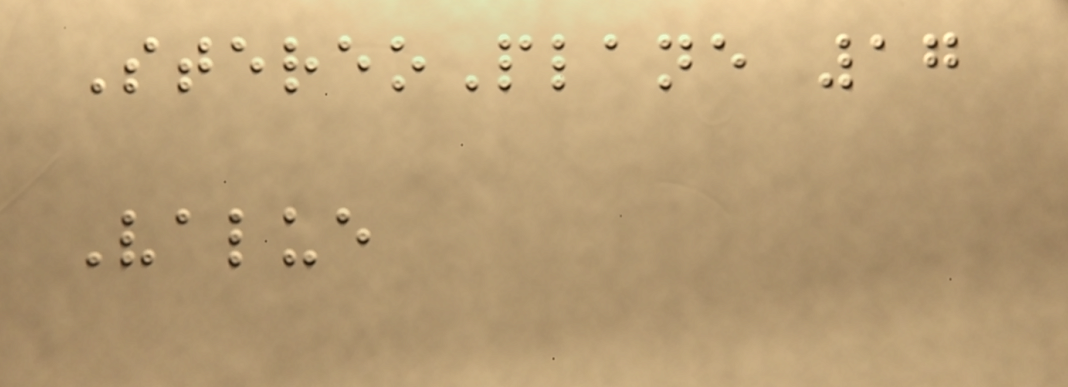StereoPlane 17
Value
